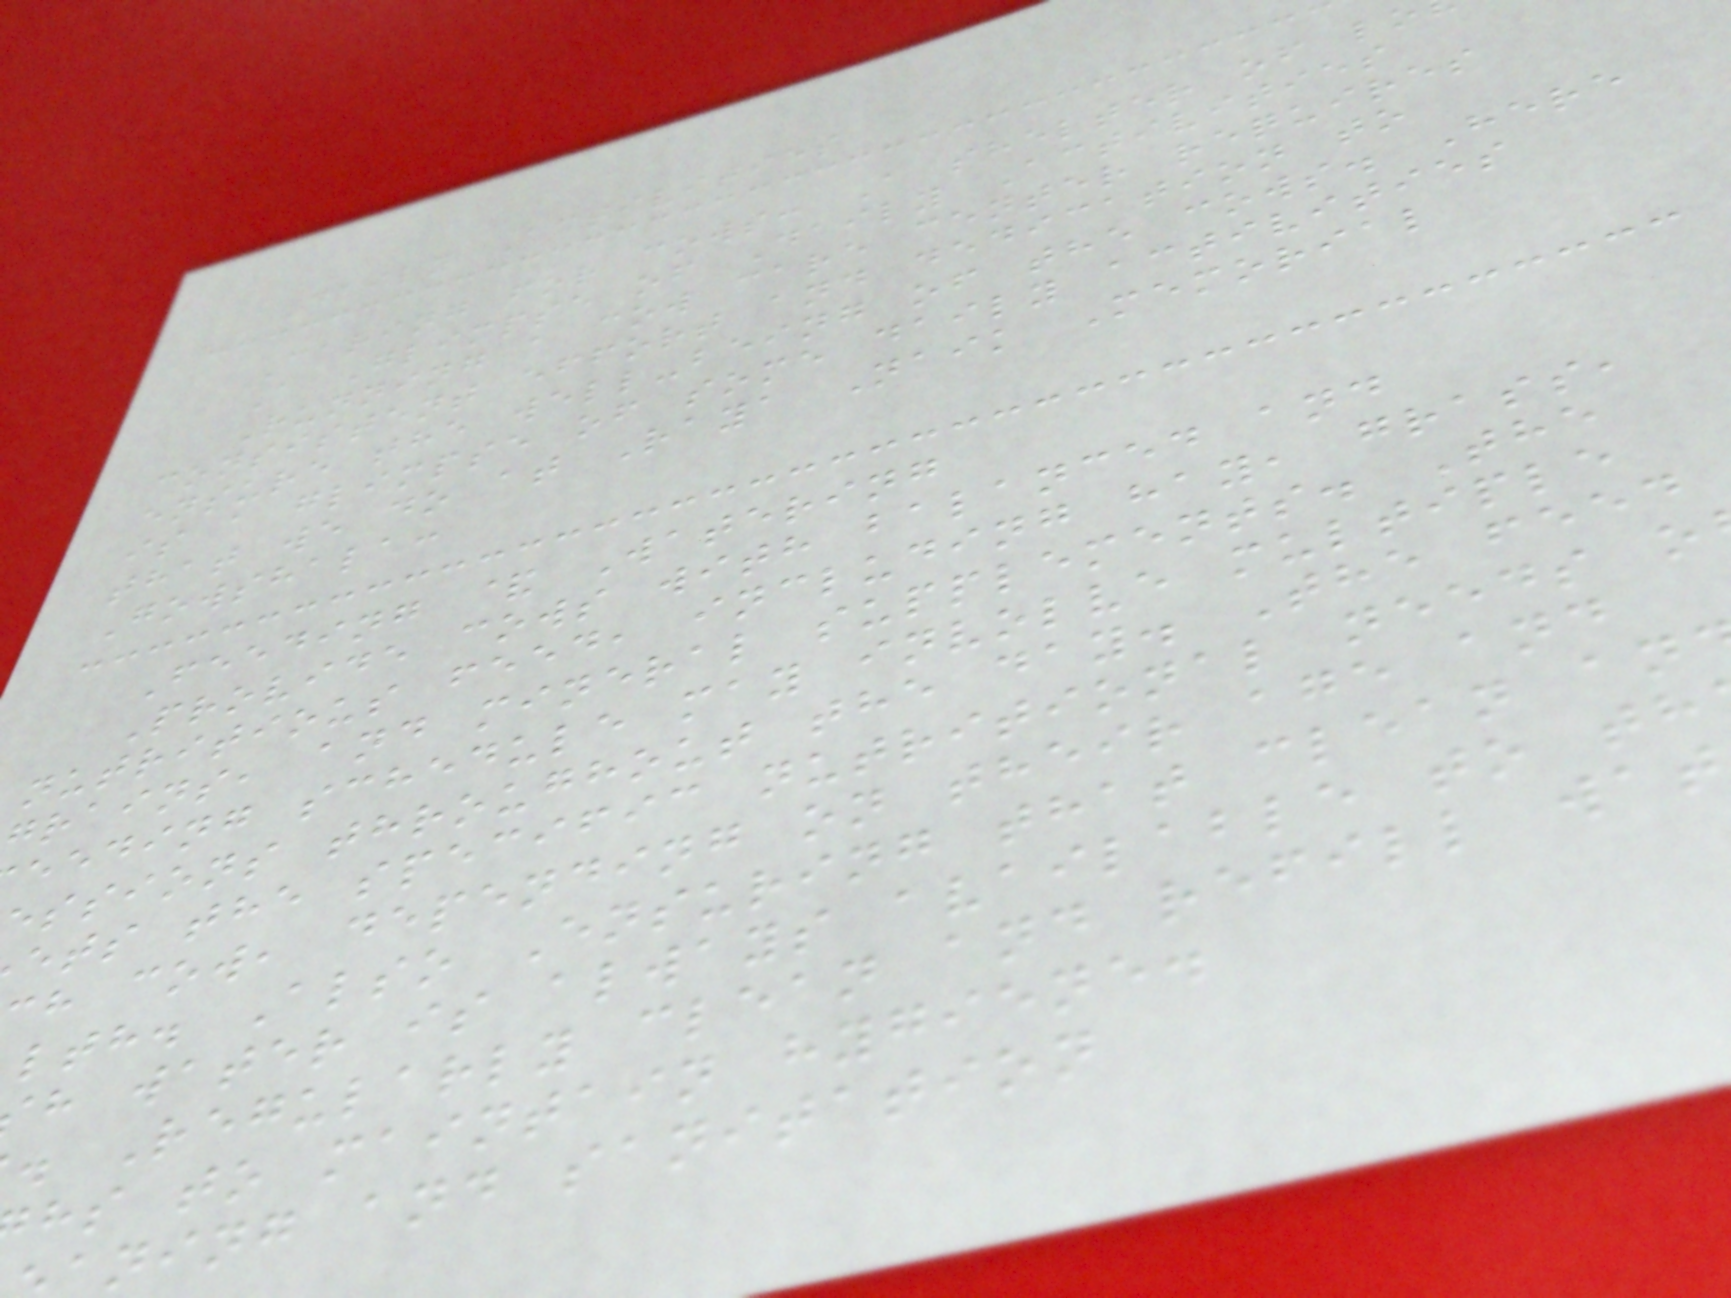Daily Activities
Caring for cows: A shelter of lo
A Glimpse of Daily Activities
Running a cow care center requires
consistent effort and dedication to
ensure the well-being of the cows. Here
is a glimpse of some daily activities
that we do at Raya Naik Memorial
Gowshala:
Feeding & Watering
Provide cows with balanced and
nutritious feed, including hay, grass,
grains, and mineral supplements. The
eeding schedule may involve multiple
ssions throughout the day. The feed
ets the specific nutritional needs o
h cow, depending on their age and
lth. Also Ensuring that clean an
h water is always available to th
. Regularly clean and refill wat
hs to maintain hygiene.
ning and sanitation
